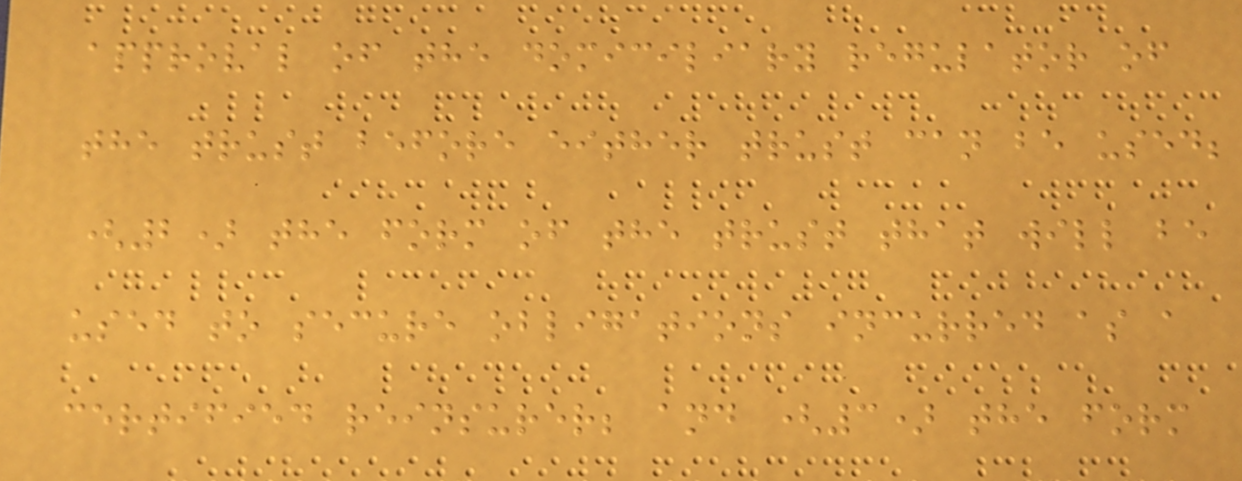approval of the domiciliary regulator of
the trust before either trust can be used;
(2) the form of the trust that will be
used to secure obligations incurred as a
certified reinsurer; and (3) the form
